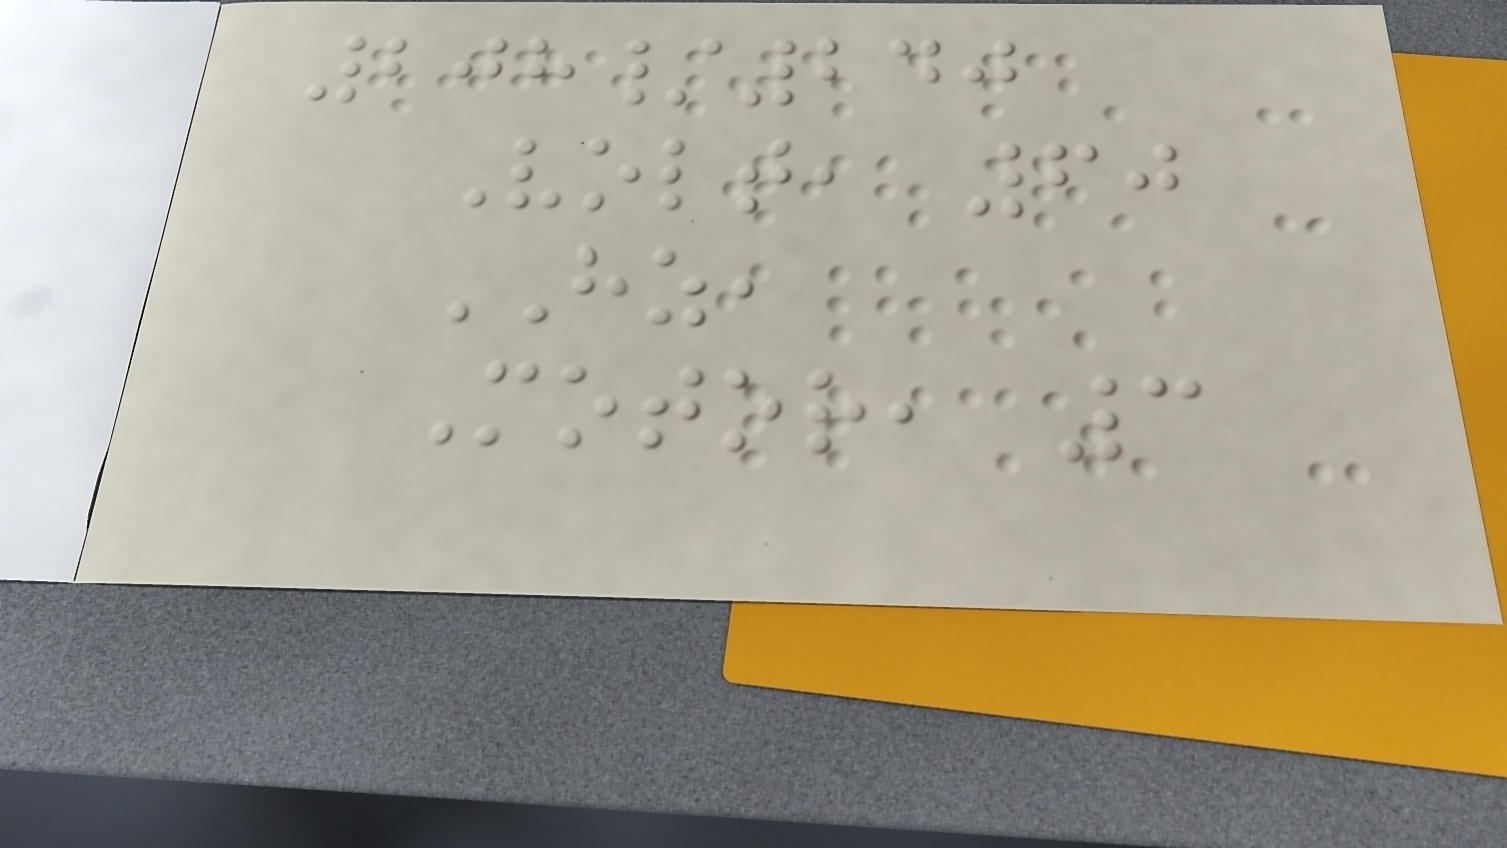208/240
Volt, 60
HZ,
Motor, 3
